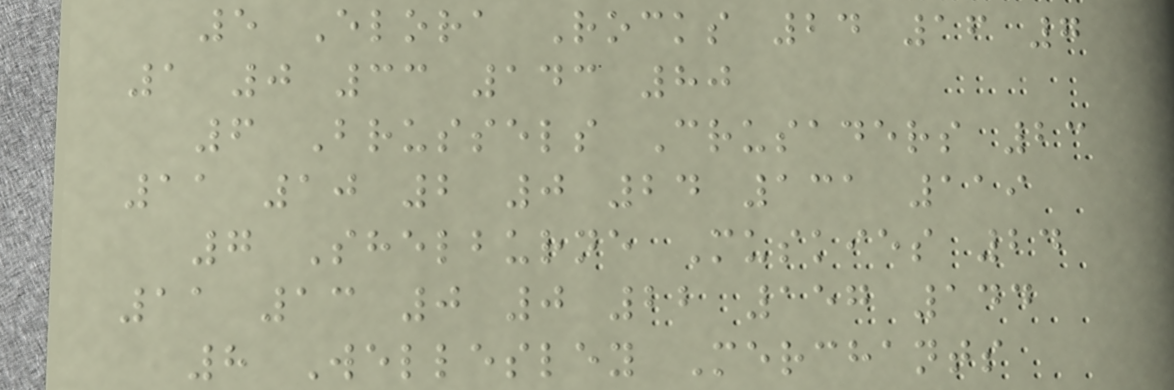5 Elora Rocks 24 16 7
1 0 33 143 80
6 Brussels Crusaders 23
11 10 2 0 24 131 119
7 Shelburne Muskies 24
11 13 0 0 22 157 144
8 Wellesley Merchants
